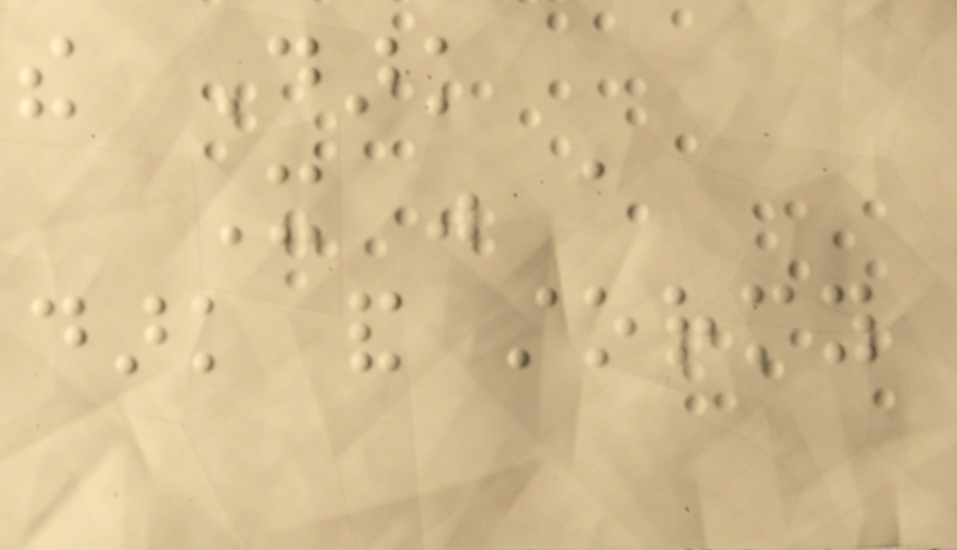the Dark
It was a
dark and stormy
